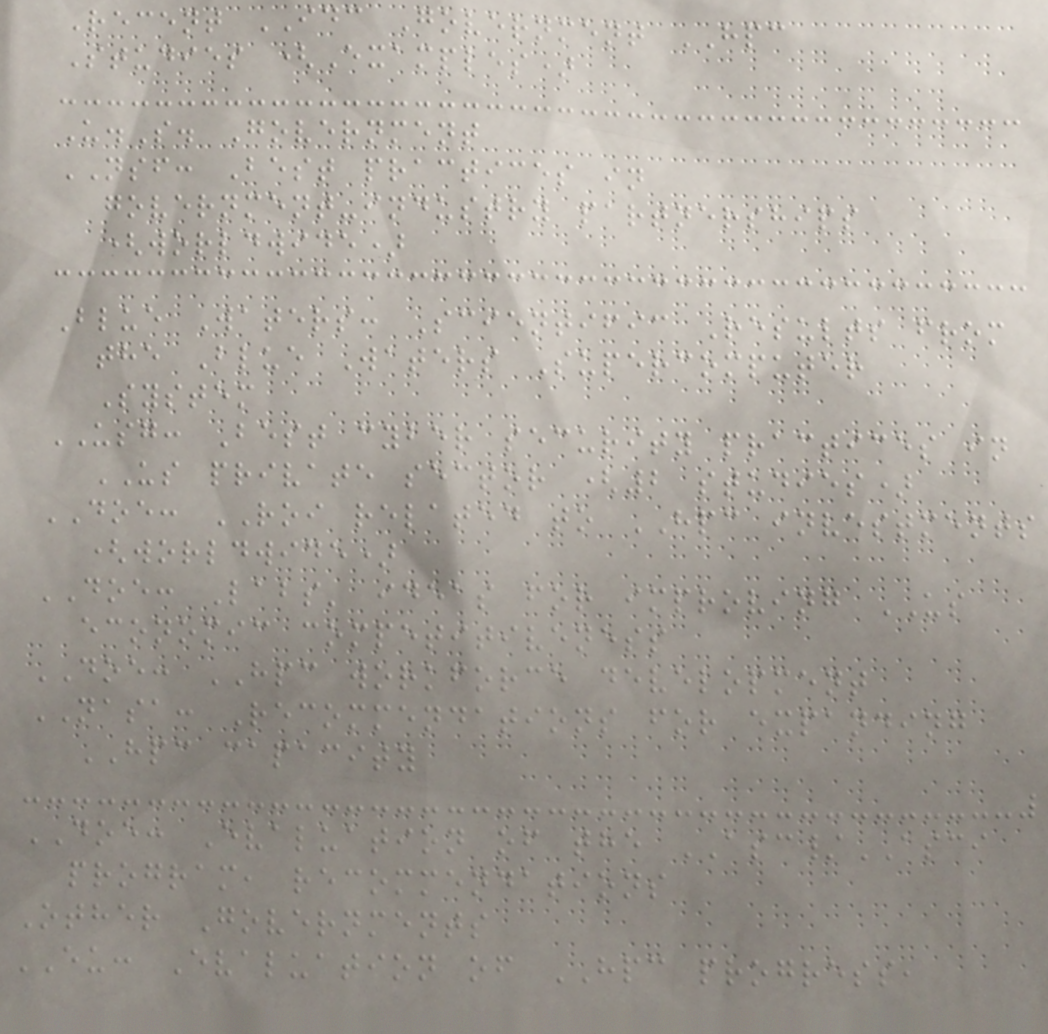Recent IDC Government HPC
Studies (Examples)
U.S. Government
NSF: Best practices in
government-industry partnerships
(worldwide)
Blue Waters: Scientific Results from
the Blue Waters Supercomputer
System
USG: Best cyber security practices in
US private sector (2 studies)
DOE: ROI related to HPC investments
(worldwide)
DOE: Labs' ideas for improving US
economic competitiveness
DOE: HPC workforce development
NASA: Recommendations for expanding
HPC capacity
DOE: Evaluation of the ASC/ASCI
program, recommendations
Other Governments
EU: Evaluation of HPC progress,
